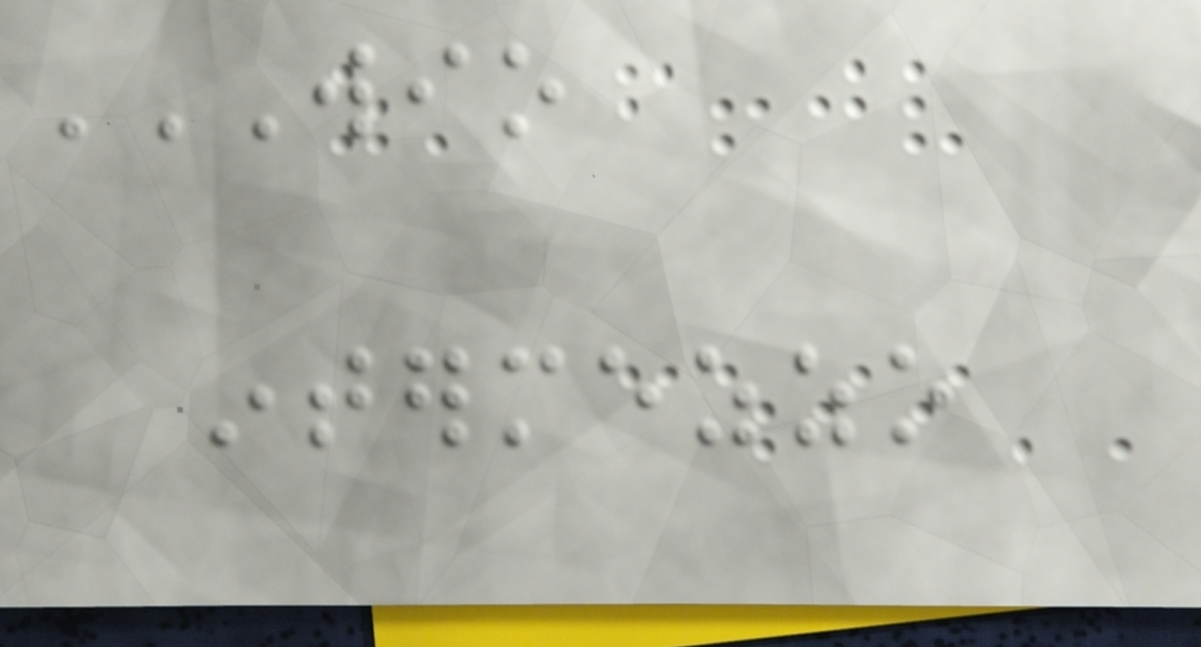WIO
INTERMEZZO
